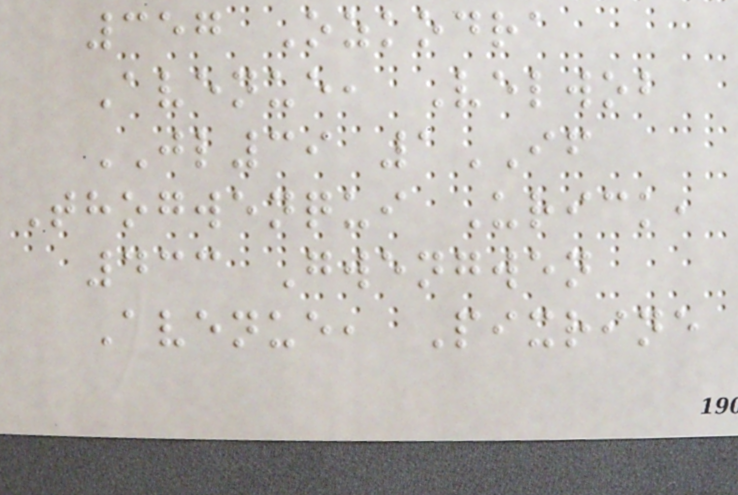357 Ozkodra
Avenue, Velwob
JL39 1IF
Thogwenqui Urick,
433 Gwengwen
Avenue, Pixrine
